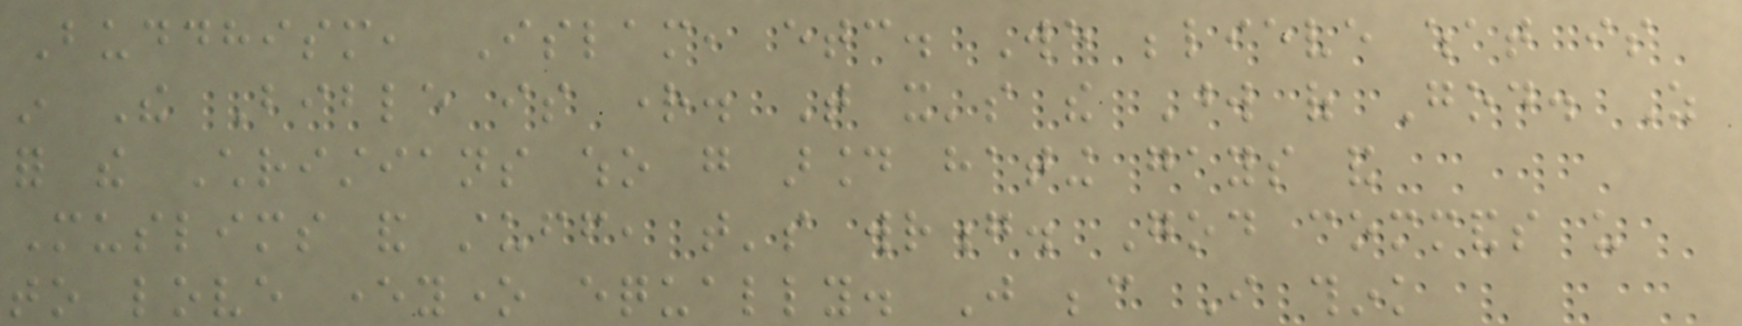Buddhism, Islam, etc. We believe what is
in The Bible is right. That it's the Word of God. As
for the Christians who go around hating gays and
Muslims and stuff, that's wrong. God commands us
to love everyone equally. Just because I think
